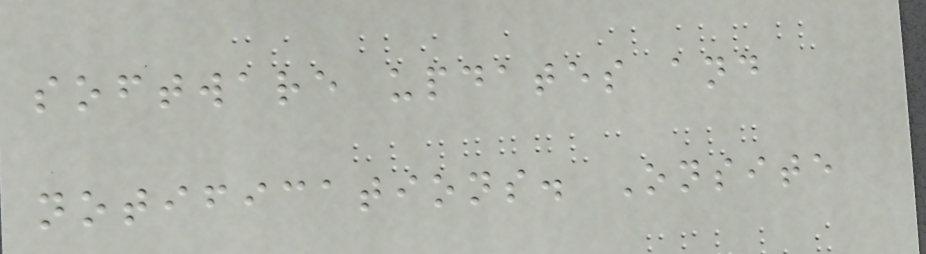software updates and
notifications. Onsite
